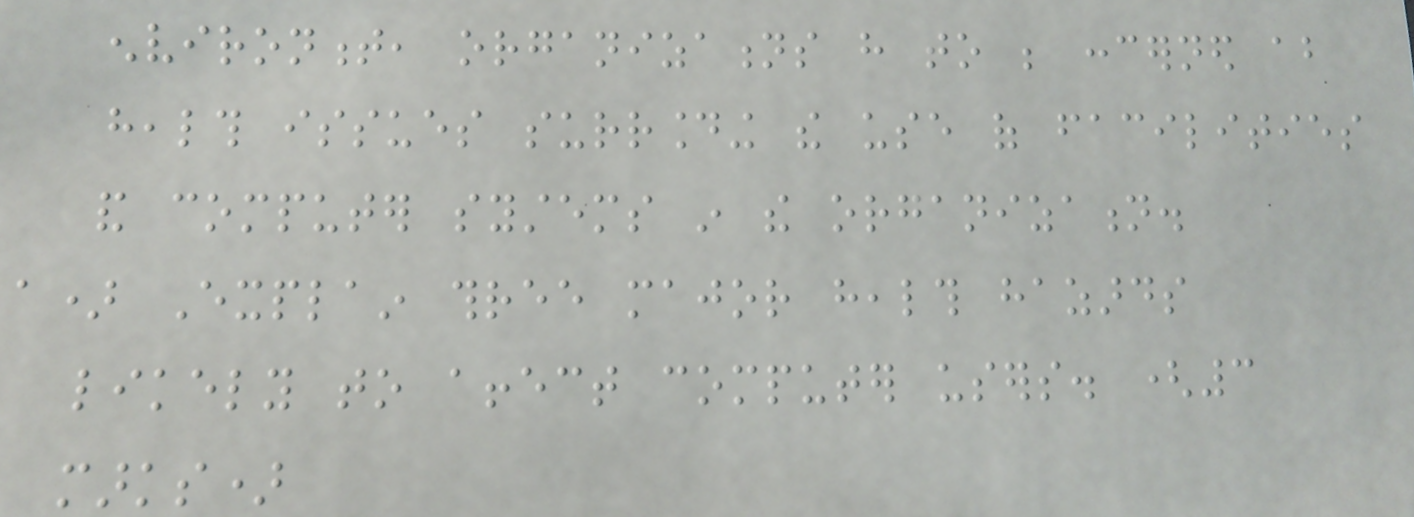environment, organizations have to be concerned about
health issues surrounding the use of facilities
and computer systems in the organization.
a) Explain three major health hazards
likely to affect computer users. (3
marks)
